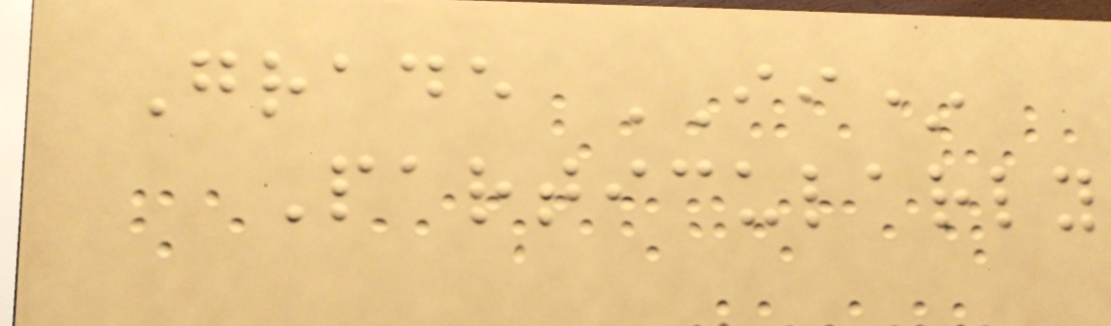Grade II*
Particularly
